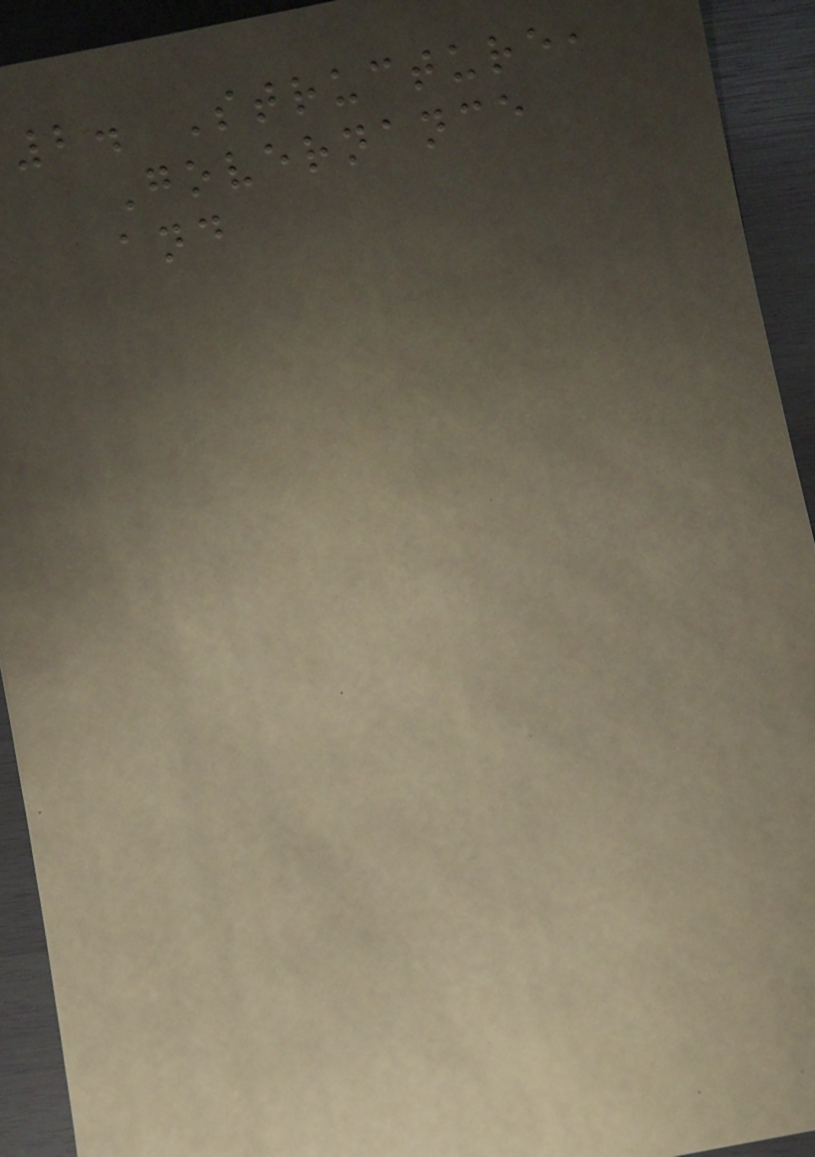2. Structure,
Governance
and
